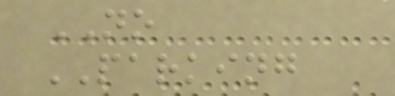NO
PARKING
